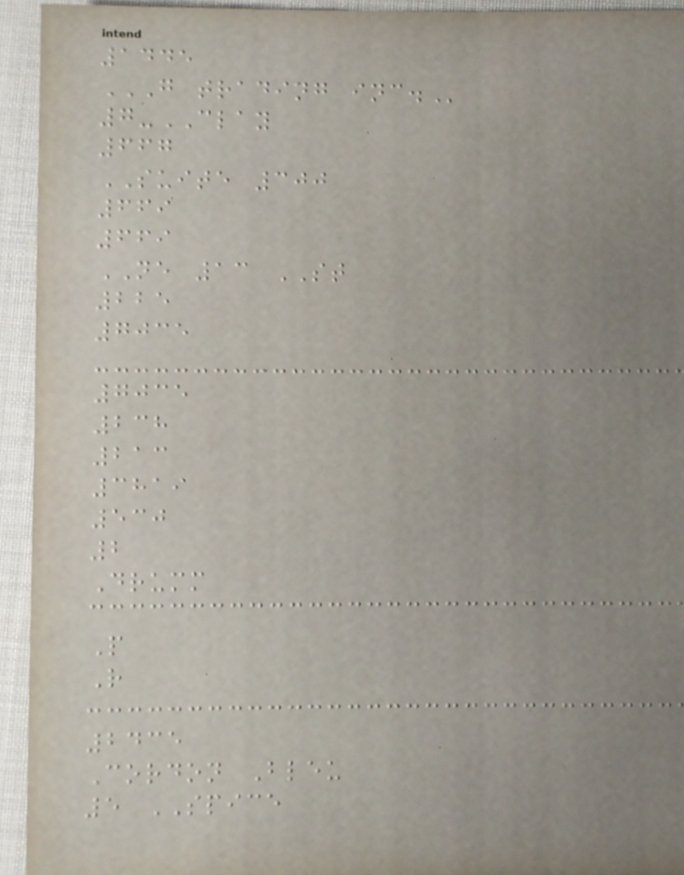1445
G TRADING INC.
7-CLAY
667
SUITE 300
669
669
NE 13 ST
225
7035
7035
238
213
3819
530
2
Drumm
P
R
2435
Cordon Bleu
5 SPICE
